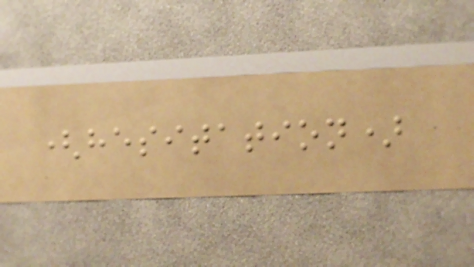(hesitation)
